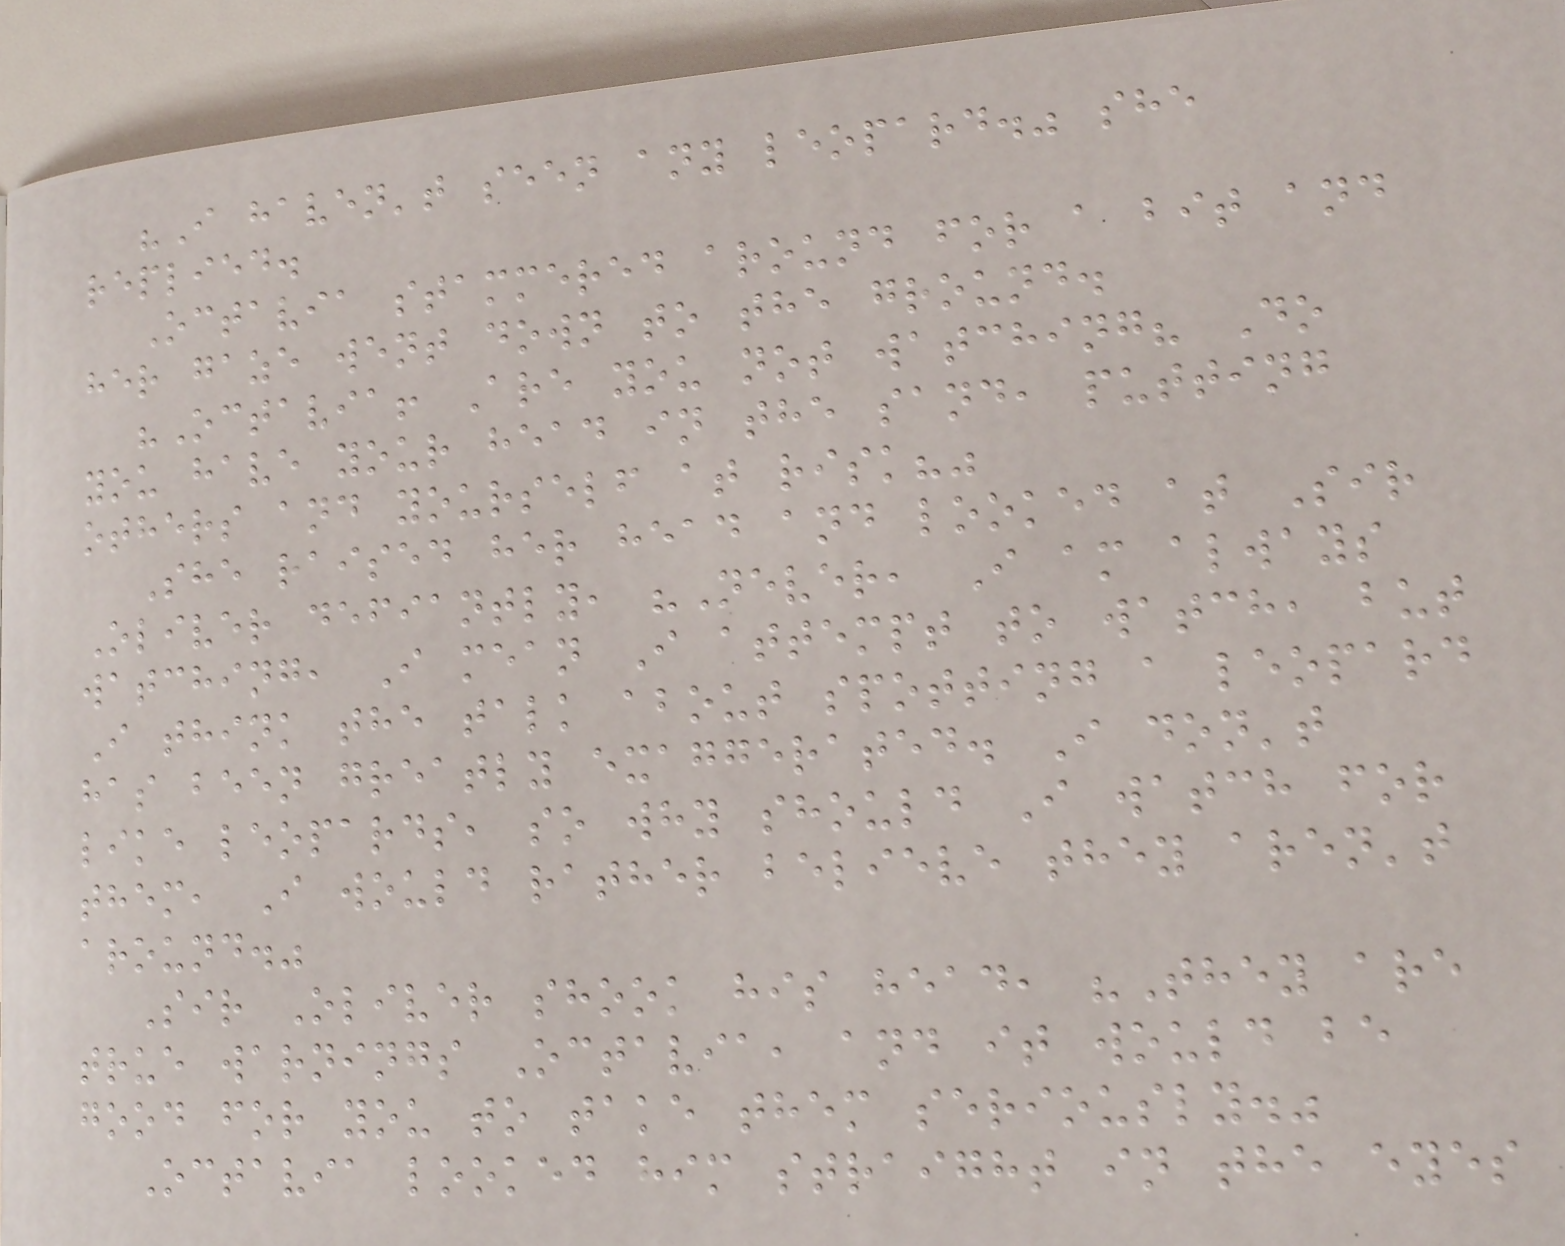"I haven't seen any leopard." she
replied.
Octavia stammered around for a bit and
her gaze went down to the ground.
"Octavia! Are you not watching? Do
you have your head in the sand, putting
others and yourself at risk?"
She raised her head and looked at Sir
Oliver defiantly, "Never, I am always
watching, I mean I attempt to watch, but
I think the talk about spotting a leopard
has been greatly exaggerated. I don't
like leopards, so why should I watch for
them, I would rather believe they aren't
around."
Sir Oliver shook his head, "They are
true warnings Octavia, and it would be
good for you to take them seriously."
Octavia looked him straight in the eyes
